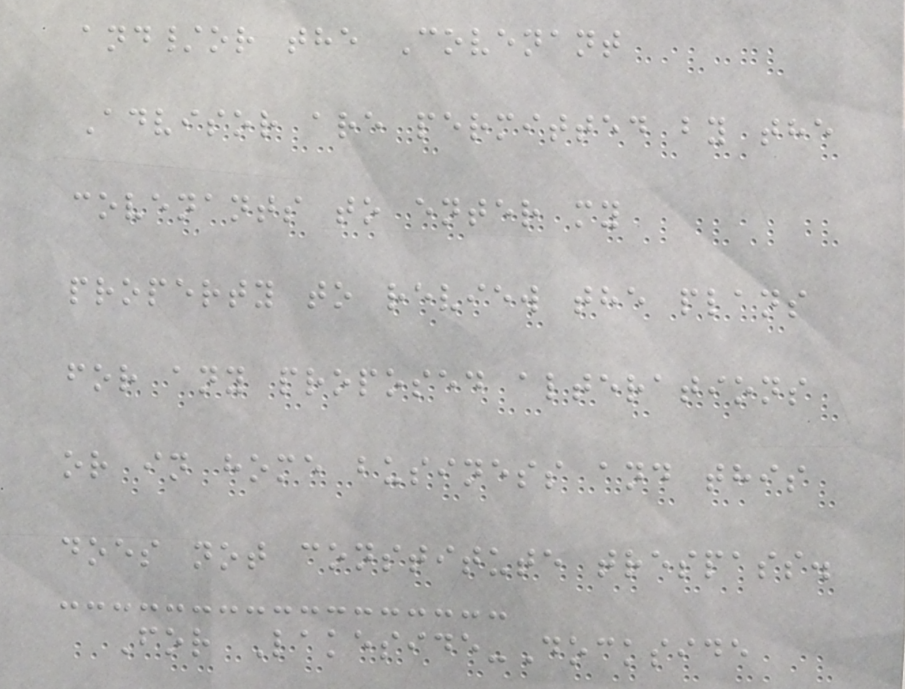and/or the Covenant
Advisor are permitted by the
covenants to enter my
property to review the plans
for any proposed alterations
or in home business and this
does not constitute trespass.
For Lakeside-Dockside
